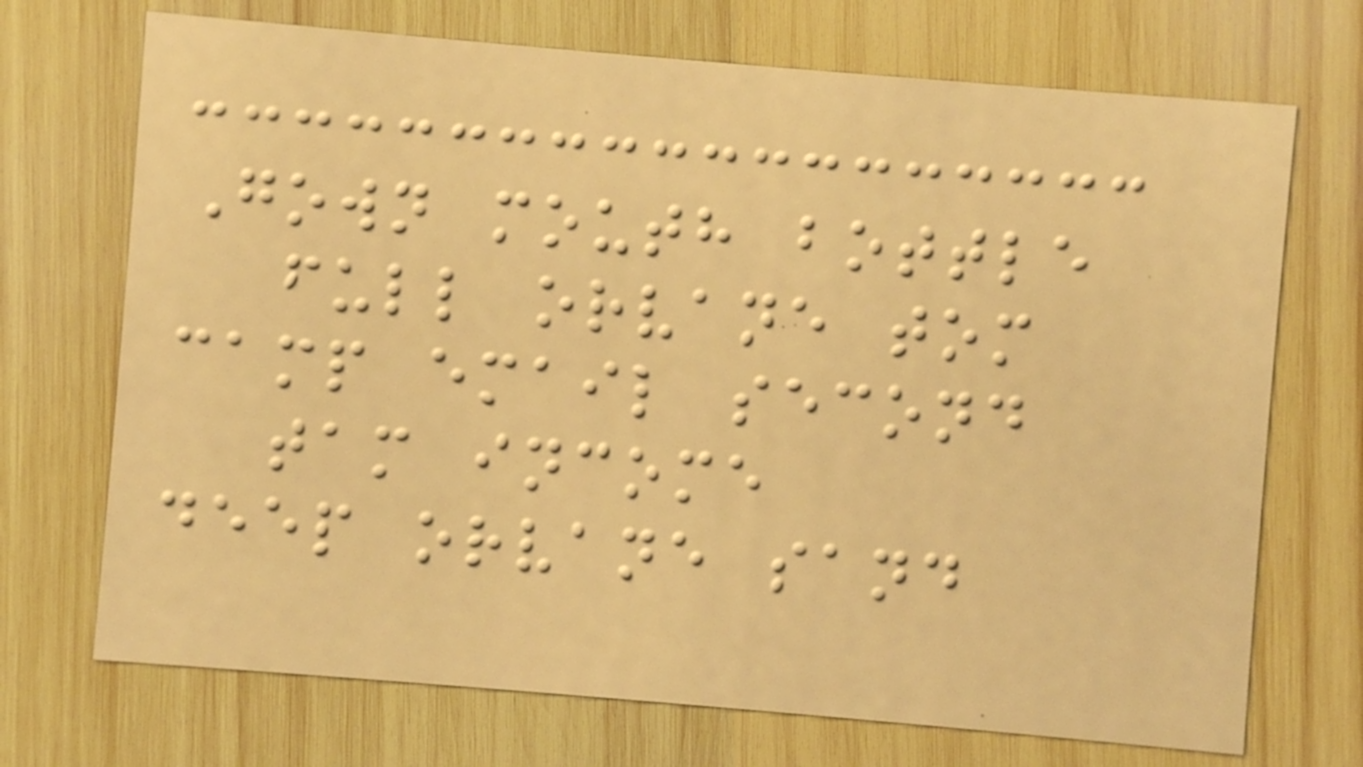Gown mouth bottle
full orvane tom
camp email second
tam income
deep orvane sand
